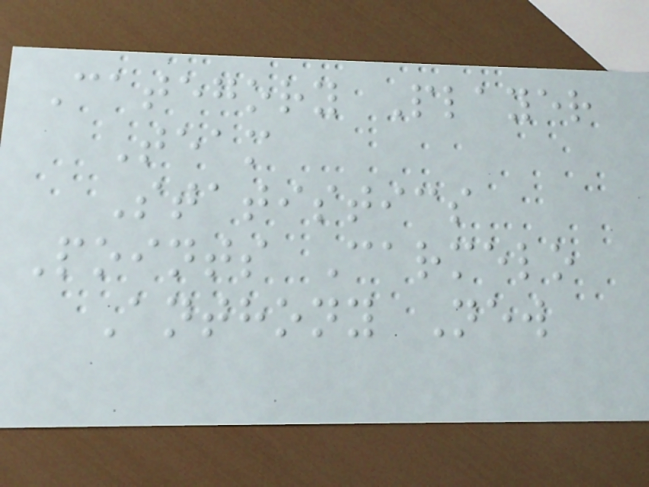Category Player
Team
Statistics
Points Carmelo
Anthony New
